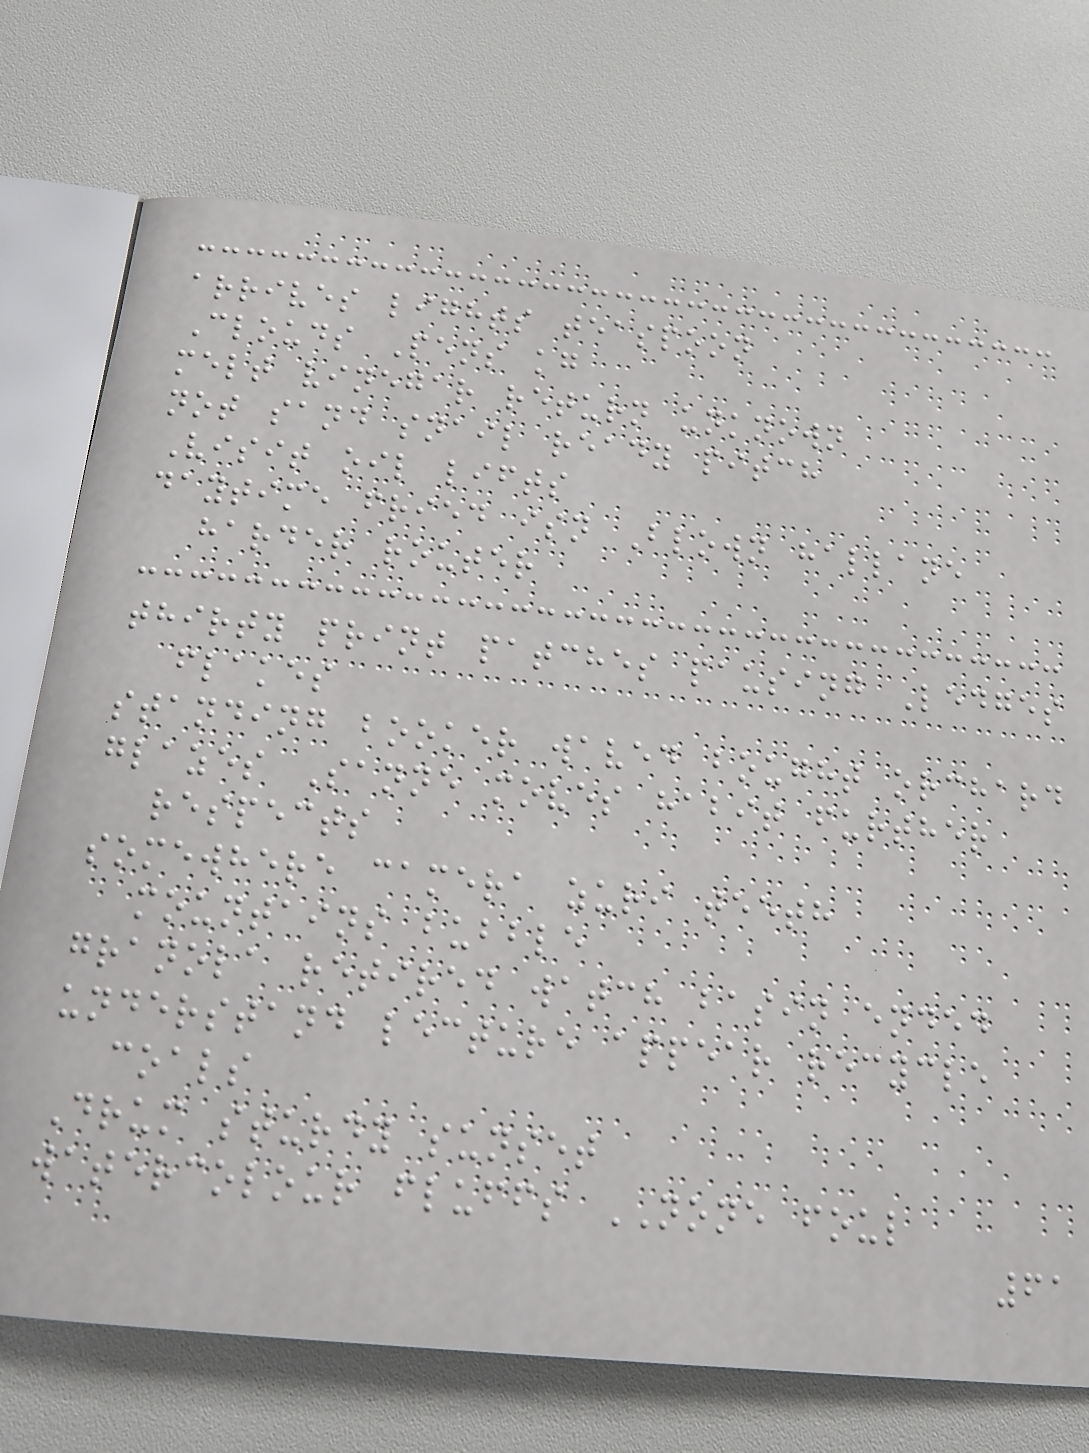arrives lights teaspoon
Clouds Pens kg
melt vinegar return unknown
not sand snail ready pitch
Visit oil lifts
daytime fried isn Blown hallane
harder router
thirty print patches pausing Ledges
flakes
standing booker waved bought orchard
glazes Sanne moves habit further
respects
somewhere camera zuri teeth
mountains bubble
granola retired watch basin ended
understand lecture appear recycle
coals
Drum sturdy sunset
watercolour fluffs NONE foul
61
